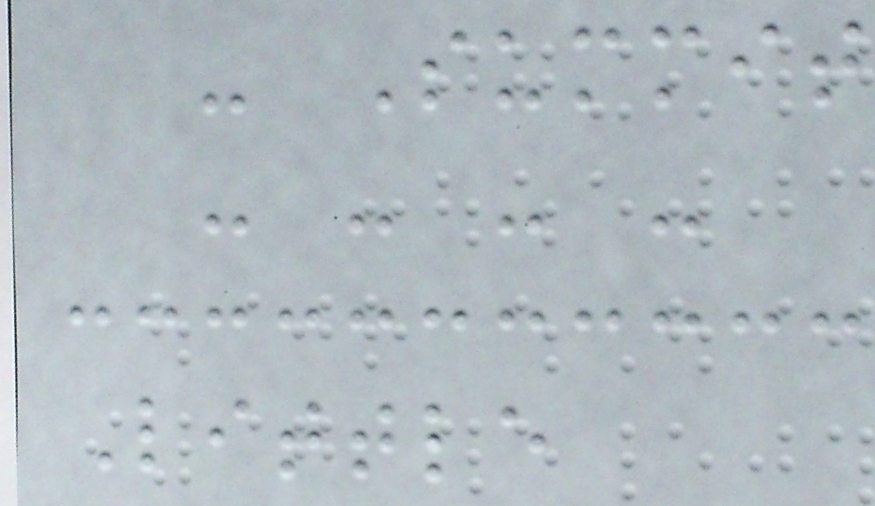- Summit
- - - -
Little
